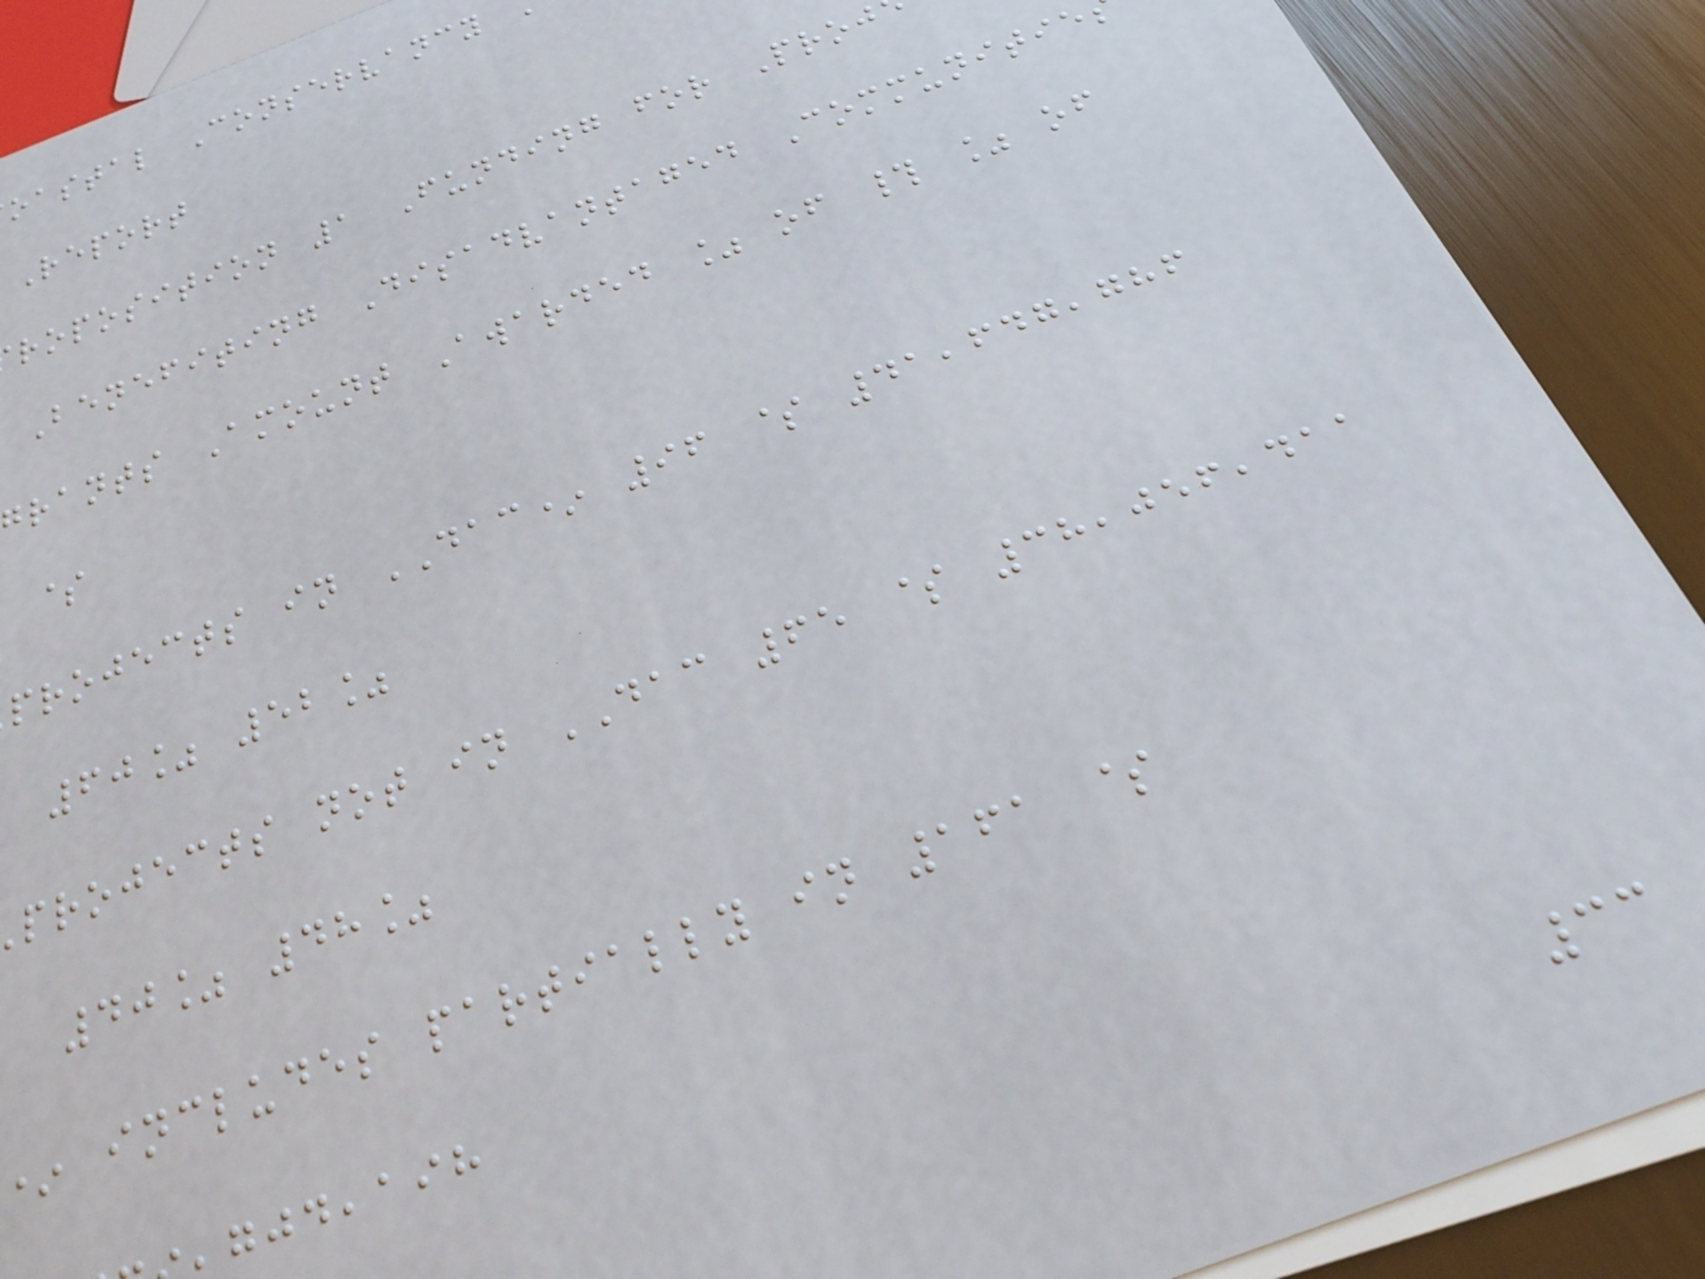oastal Conservancy
Report
roposition 1 Funding for Proj
Benefiting Disadvantaged Communitie
grants Amount Awarded % of # % of
$
projects in DAC* 96 $ 41,647,786
60% 52%
projects not in DAC 65 $ 38,056,411
40% 48%
* includes partially in 161 $
,aih
33
